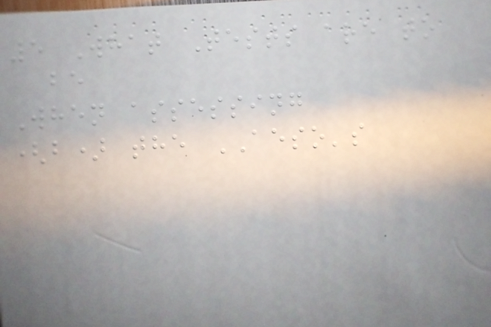5 What Tests are to
be
When assessing
(b) the AESO's
